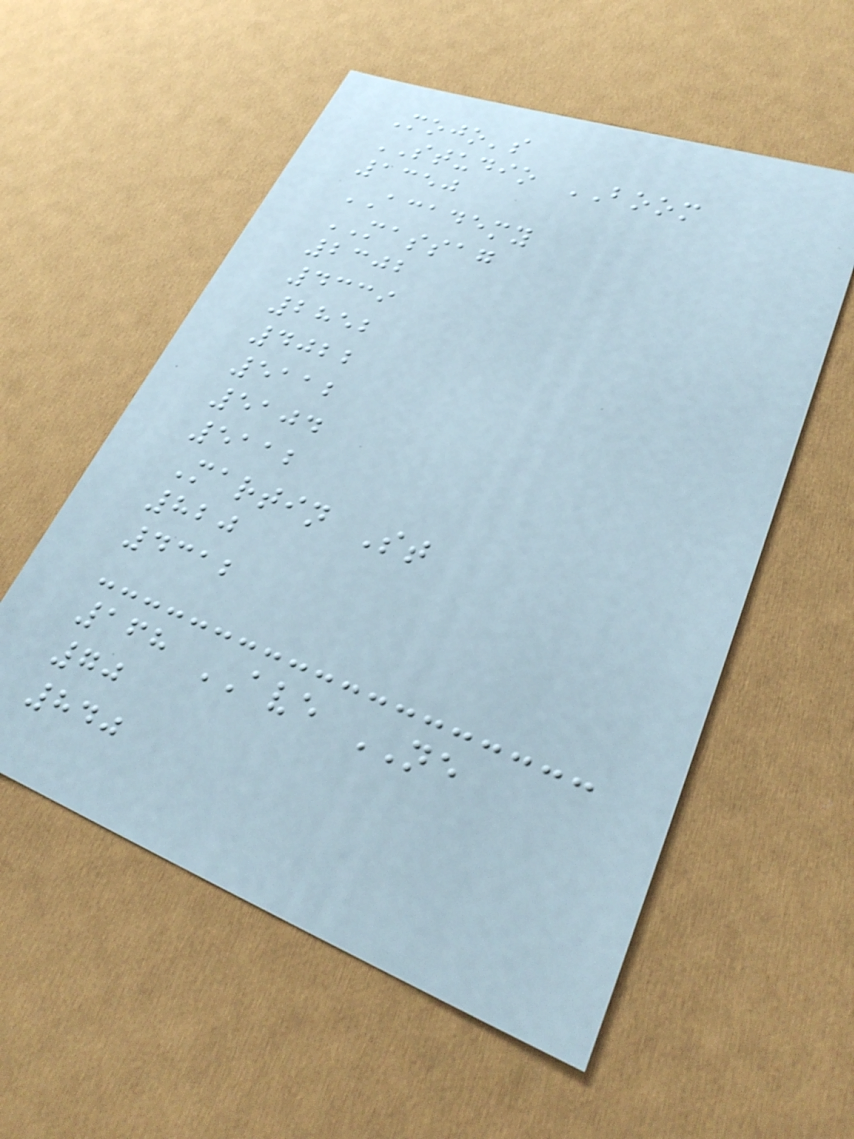Mojo's
STUDIO BOOM
1350
ACADEMY
MASSAG
2302
4339
2852
4022
5112
5104
5112
Martin St
820
4312
168 AVE NE
70
840
